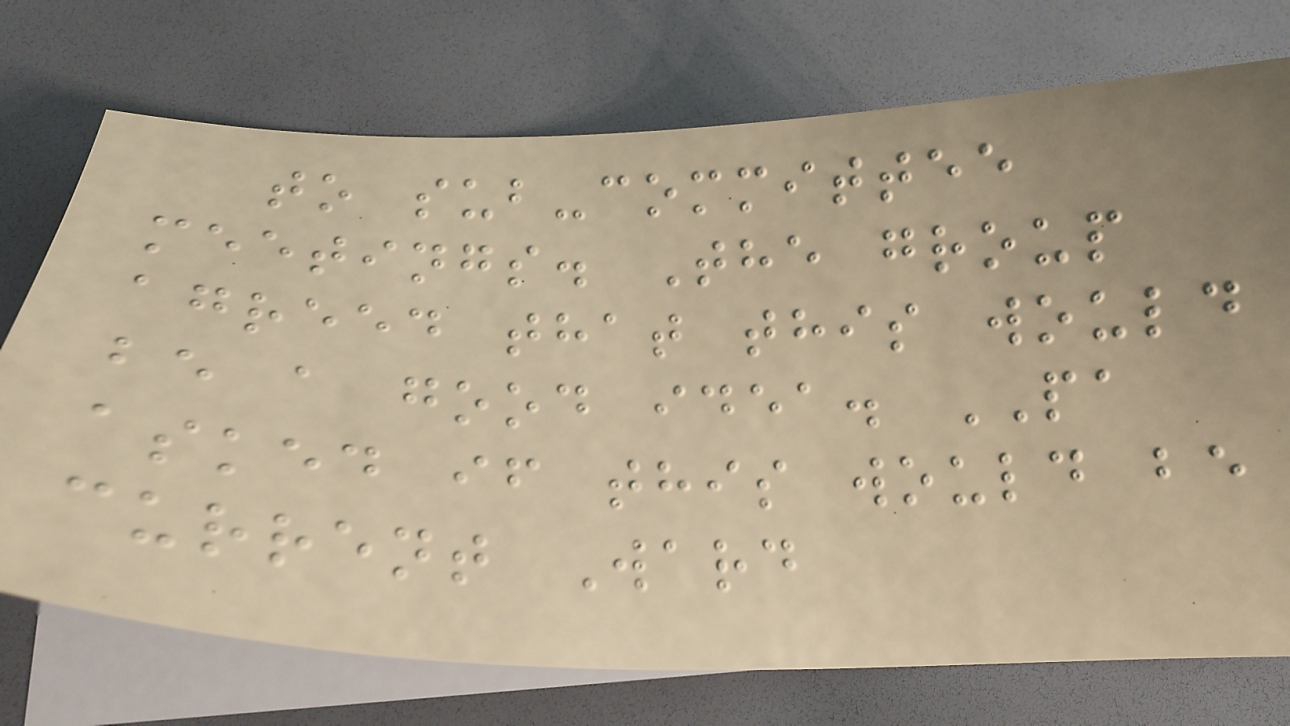to sub-committee
meetings. The group
agreed that this would
be a good idea. PA
asked if this would be
current Ward
